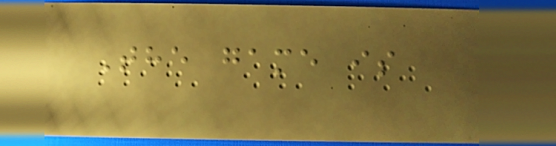The game is
